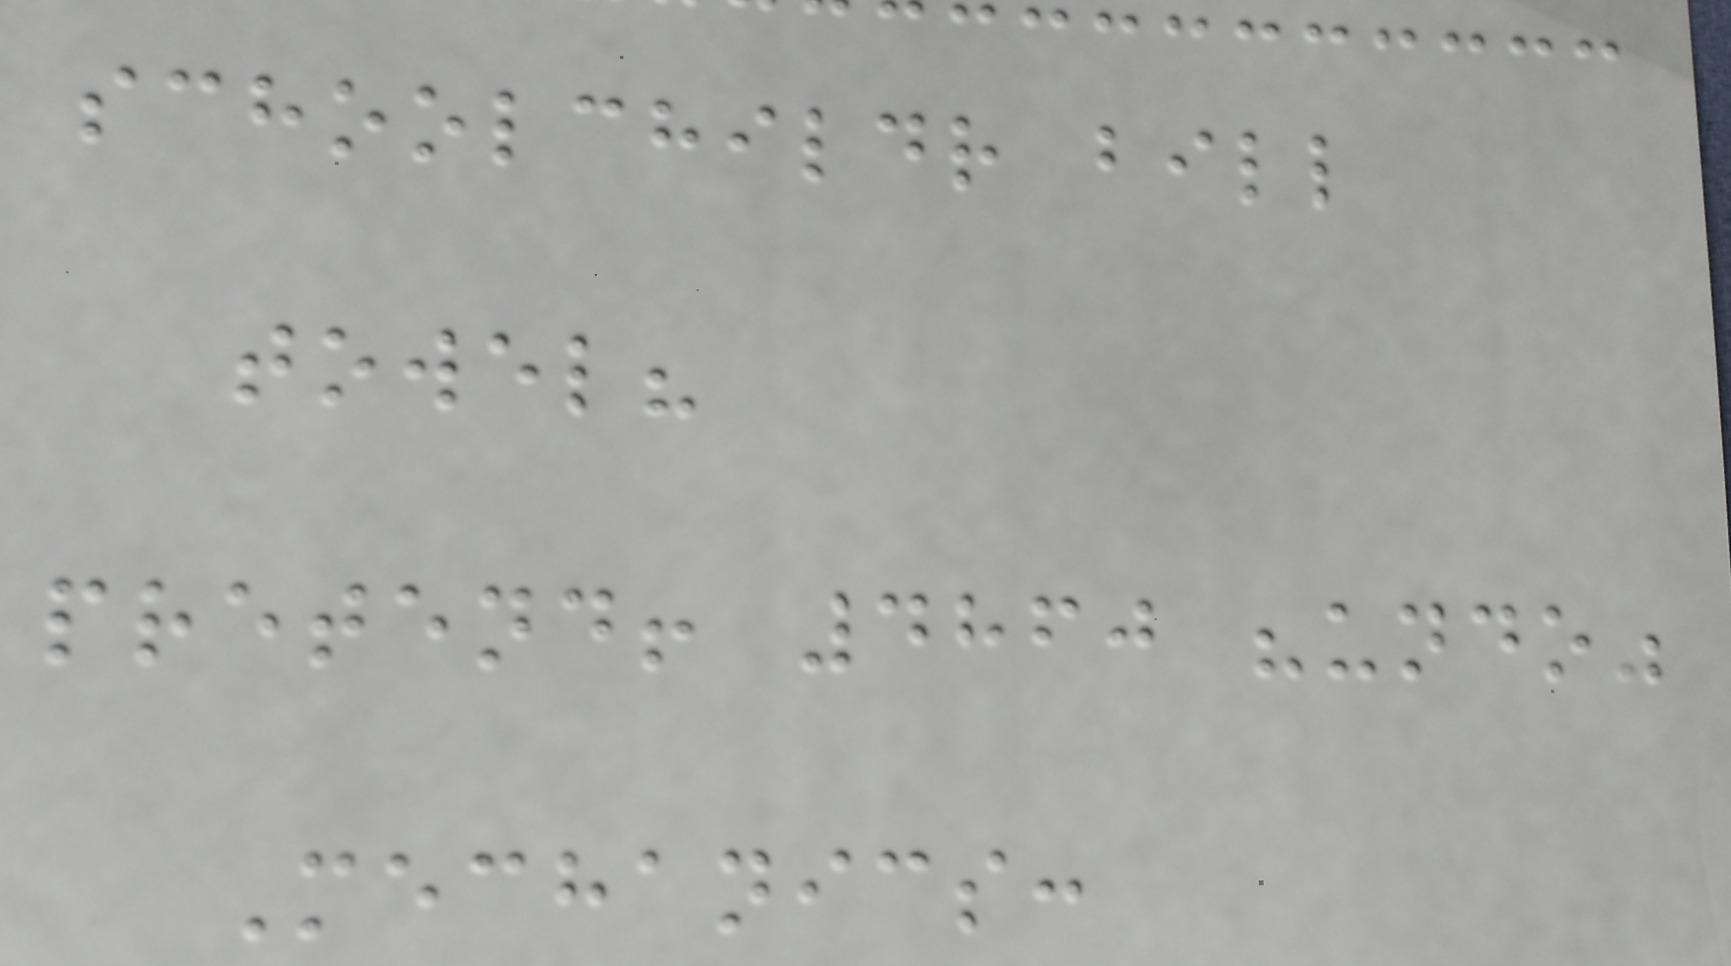schoolchildr bill
towel?
pretend! 4860 "undo"
Mechanics:
